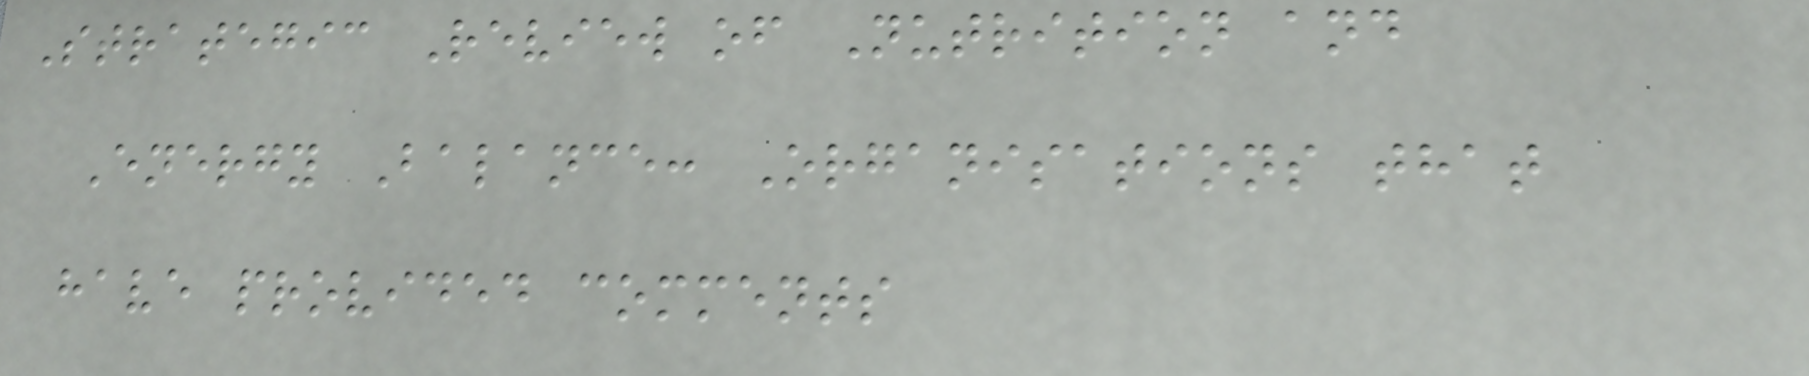Strategic Review of Nutrition and
Energy Balance: Organisations that
have provided comments
